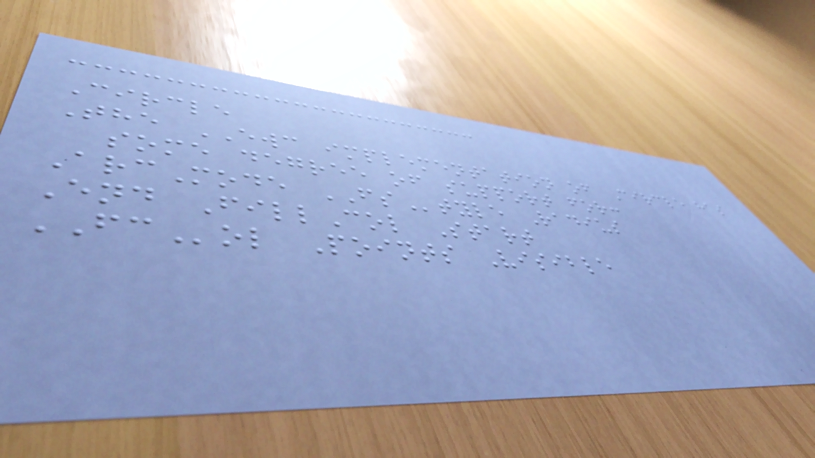Circle
The EWC implementation of Circle has
some degree of support for:
ArcMode FStyle Radius
End FillCol Start
FCol Points Visible
